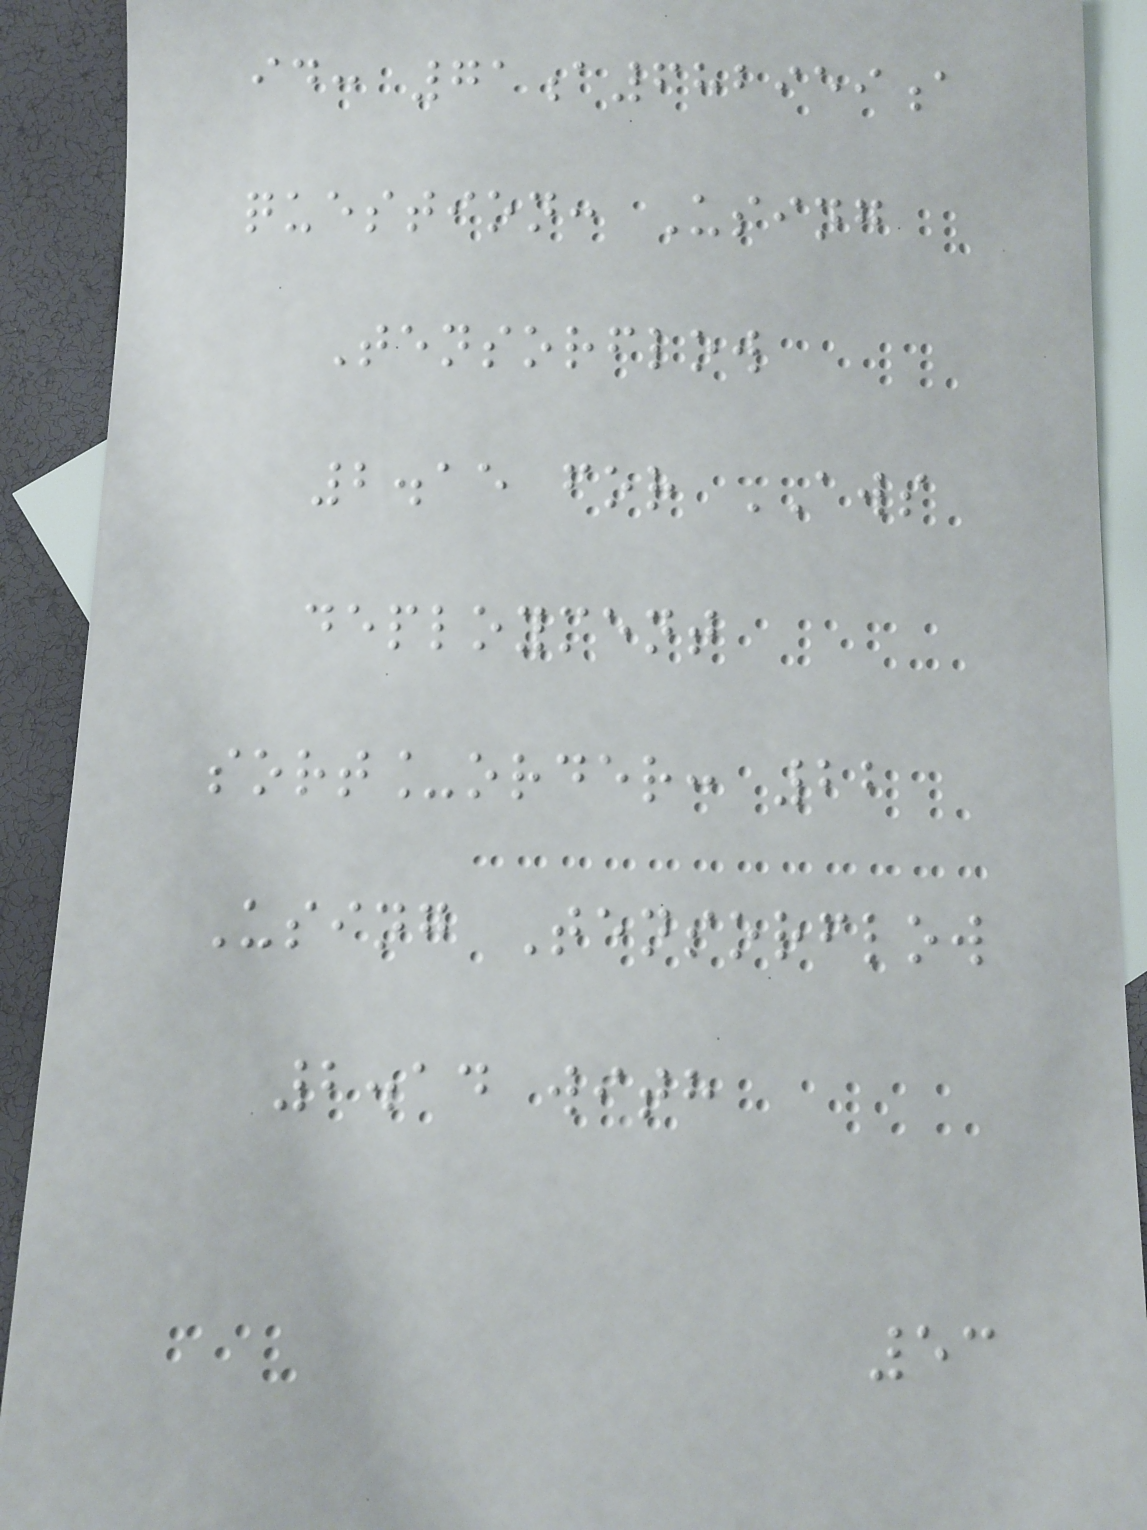id: 71a682959a
question: Using
Tensorflow
2.15 for AWS
deployment
sort_order: 22
Using Tensorflow
2.14 with
53
